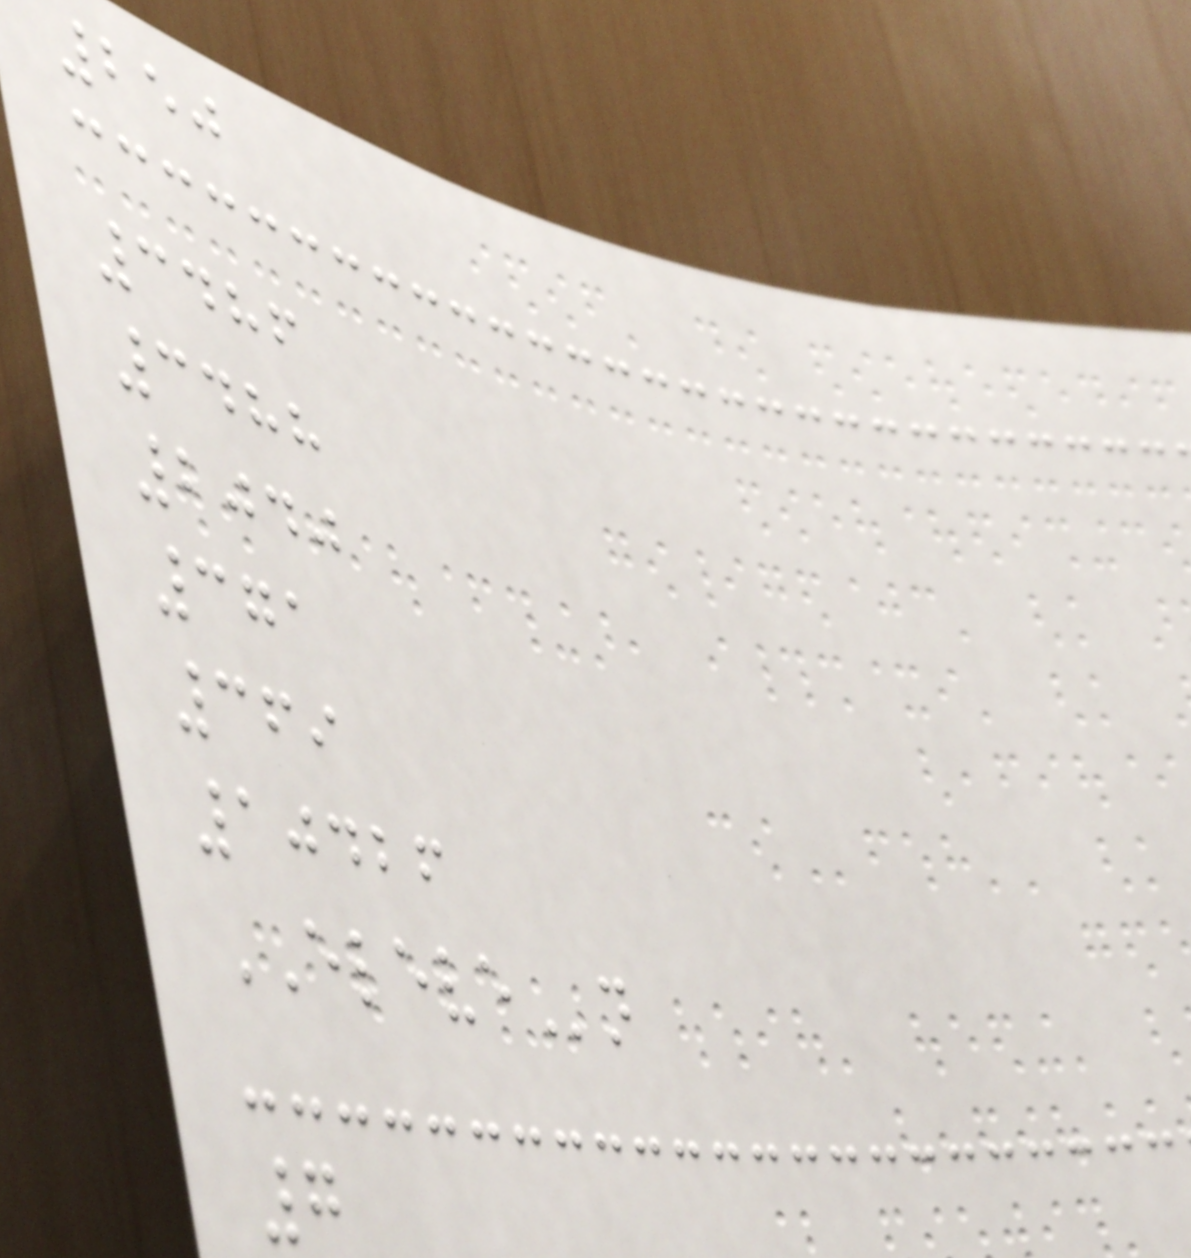250
3486
3488
2040
371
369
10426
ELEVEn
7
